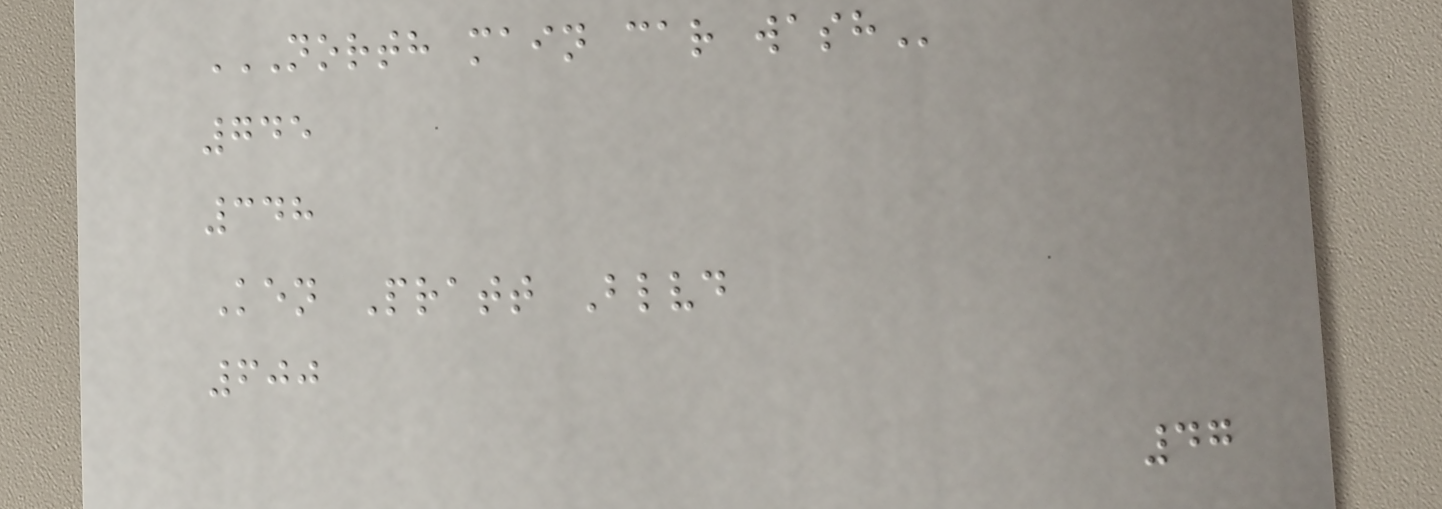NORTH MAIN CAR WASH
745
348
Ken Pratt Blvd
600
47
